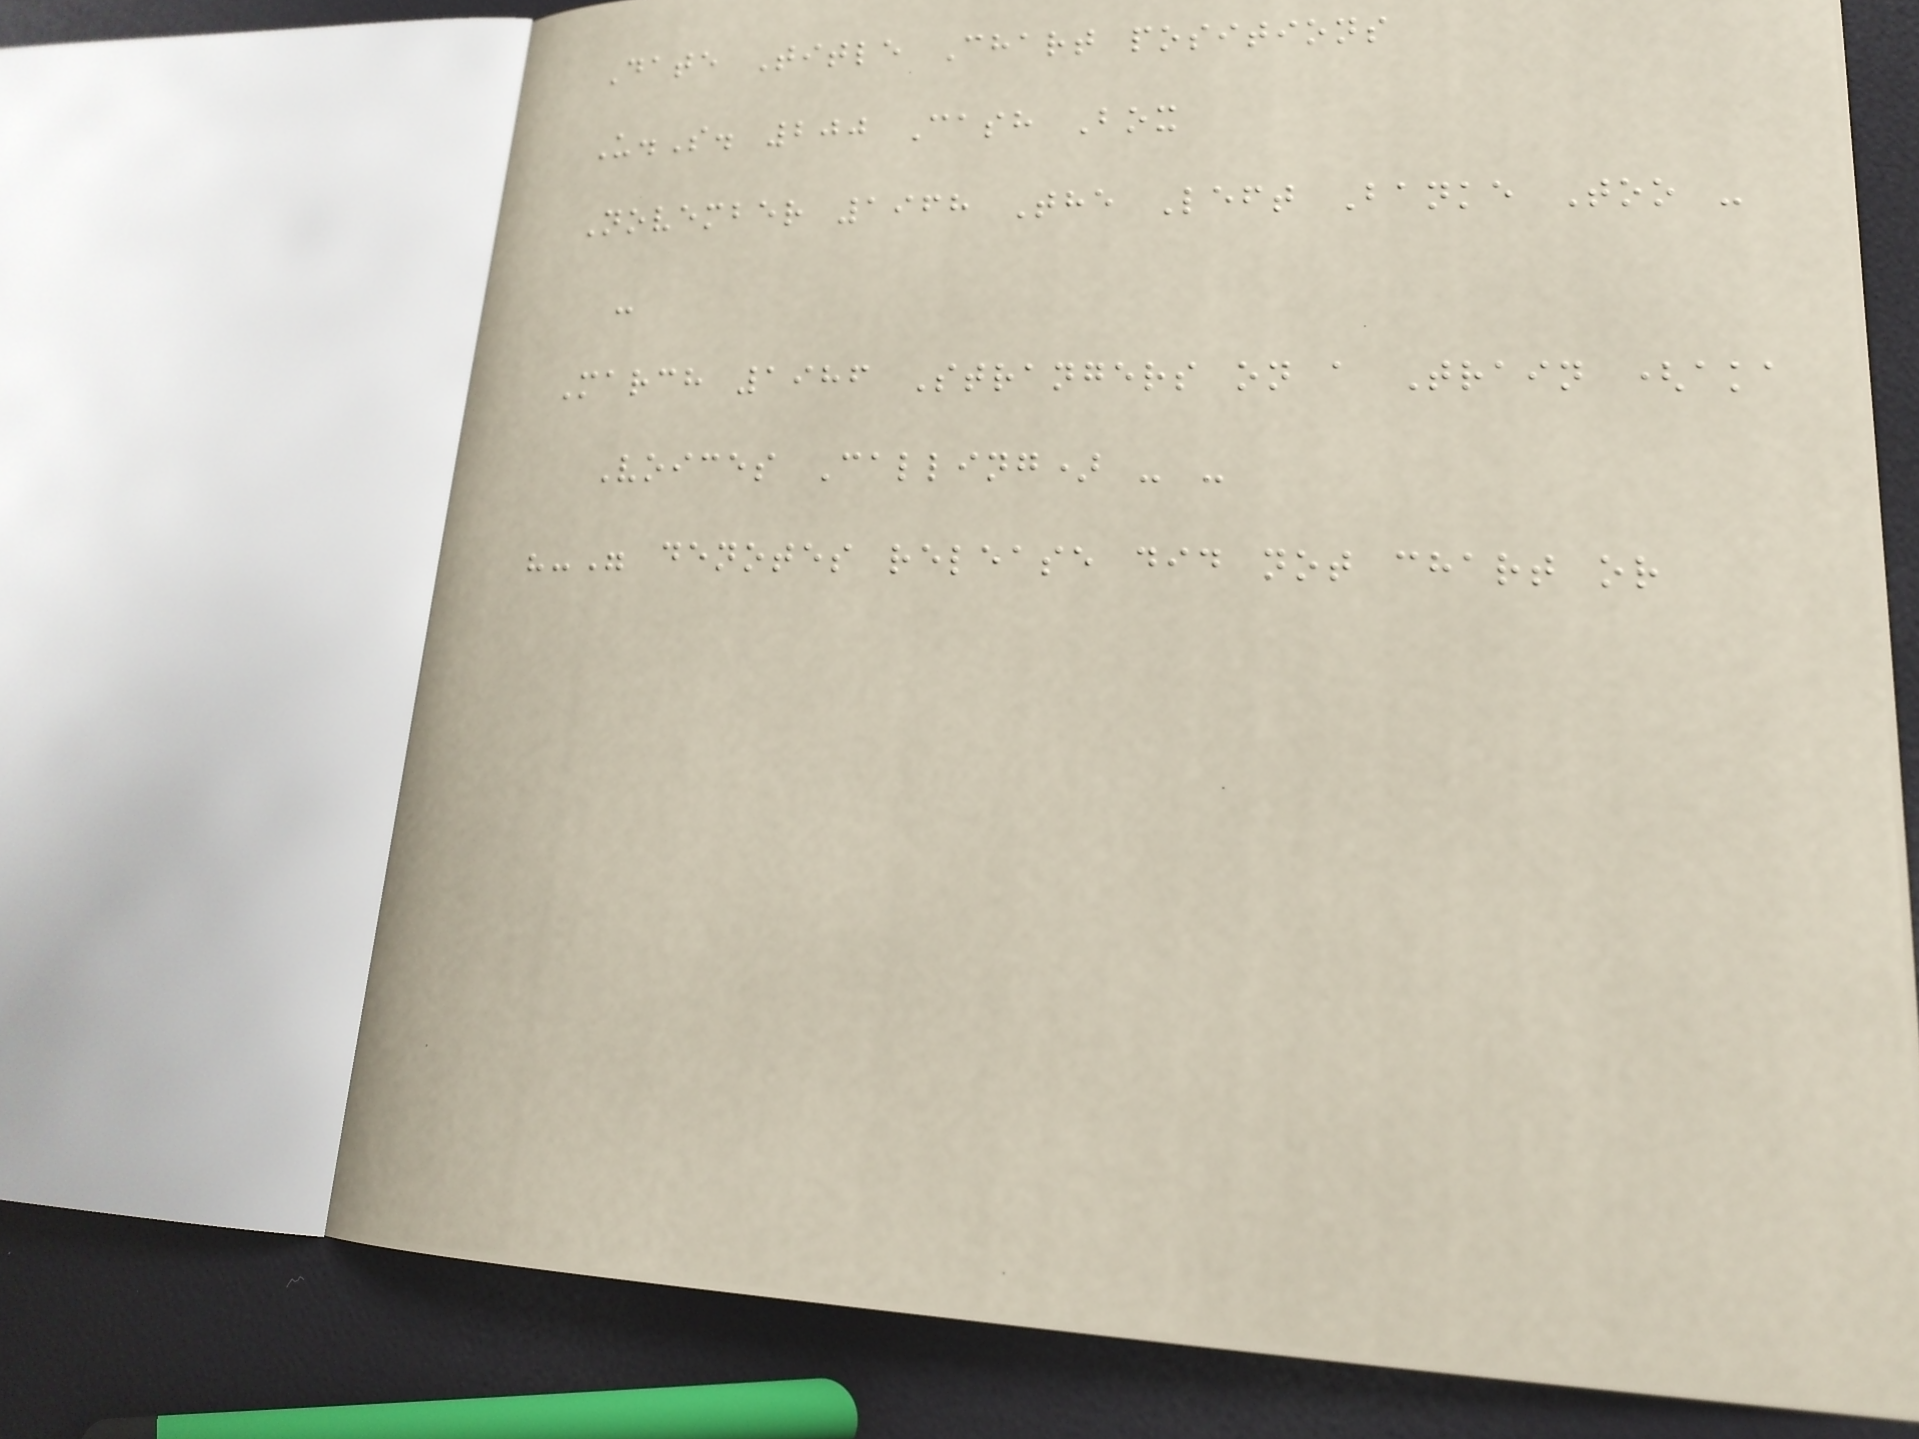Date Title Chart positions
U.S. 200 Cash Box
November 1968 The Left Banke Too -
-
March 1986 Strangers on a Train (aka
Voices Calling) - -
"-" denotes release did not chart or
